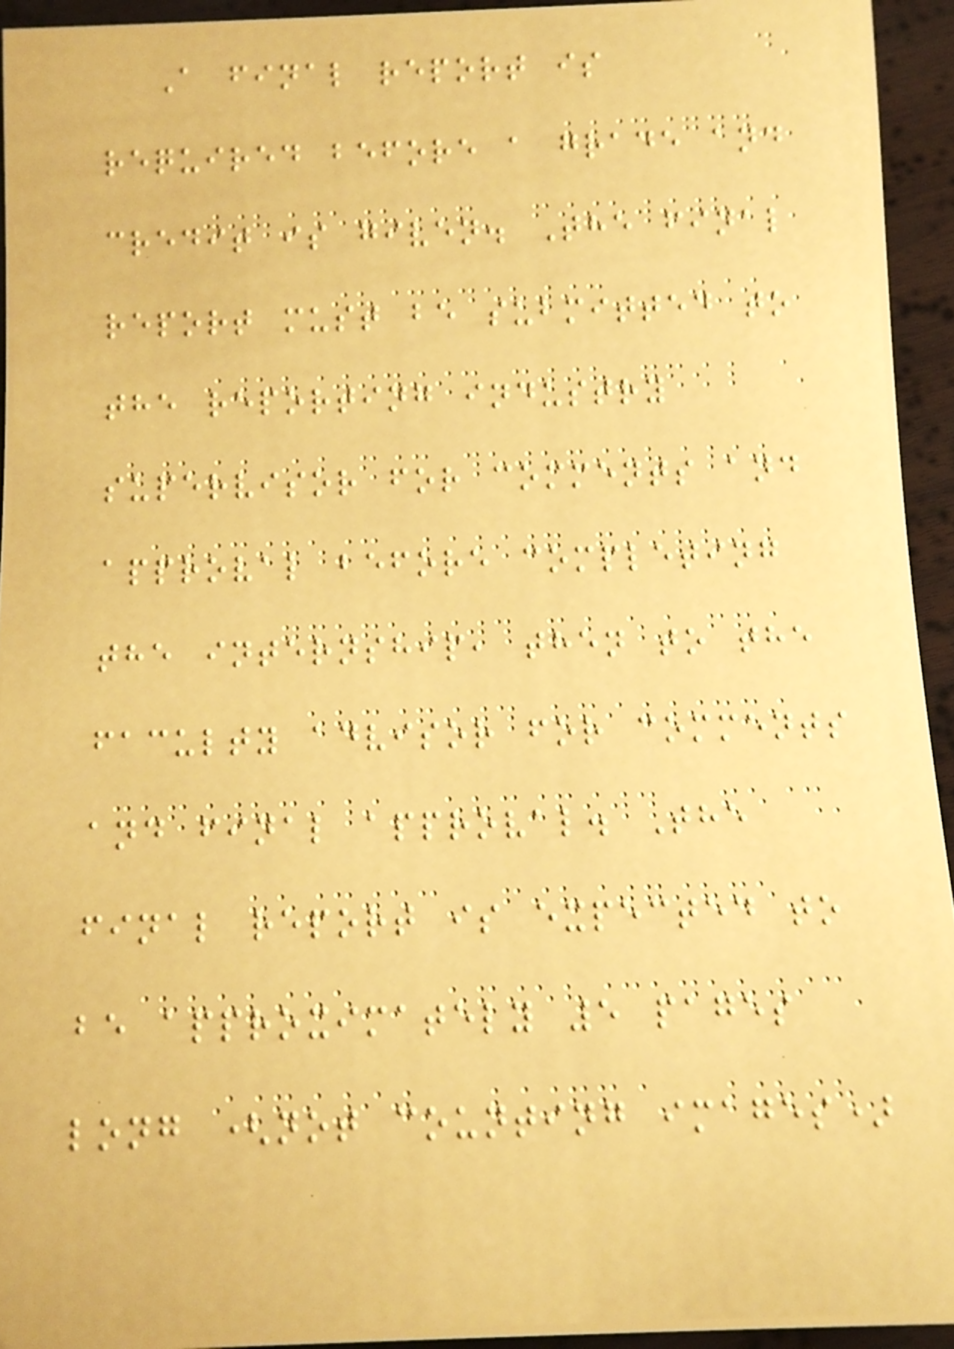A final report is
required before a grade and
credit is given. The final
report must be submitted to
the reporting industry
supervisor for comments and
approval before completing
the internship, then to the
faculty advisor for comments
and final approval. The
final report is expected to
be approximately 5 pages
long (not counting images)
